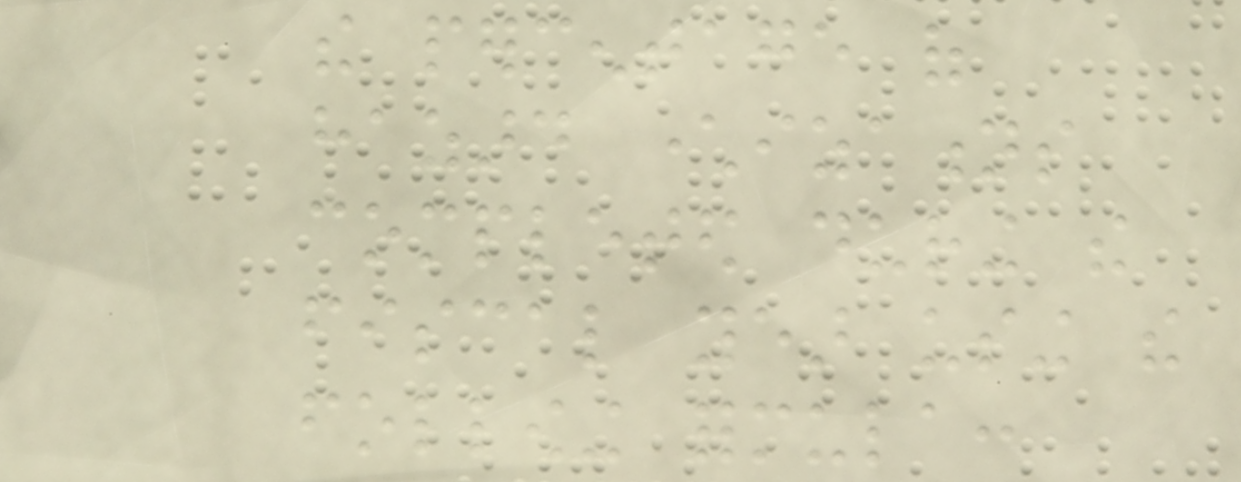the percentage of
hazard characterizations
completed during the
fiscal year using the
following formula:
